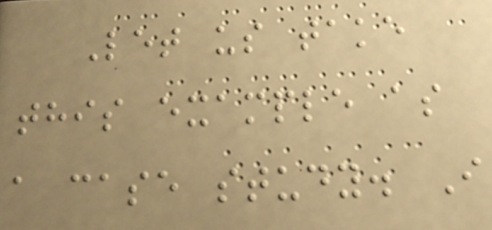Let us take
this example as
a case study. I
